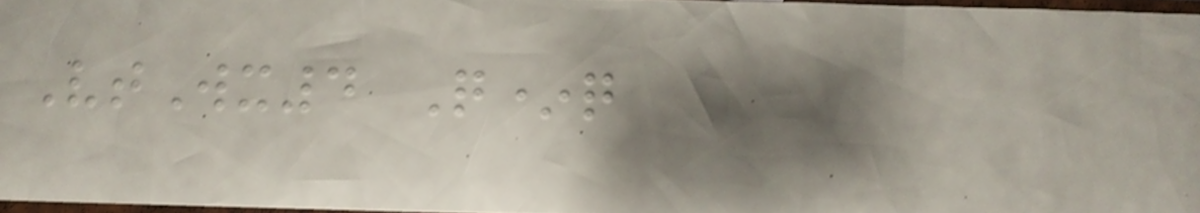VtWx4 Q*q
